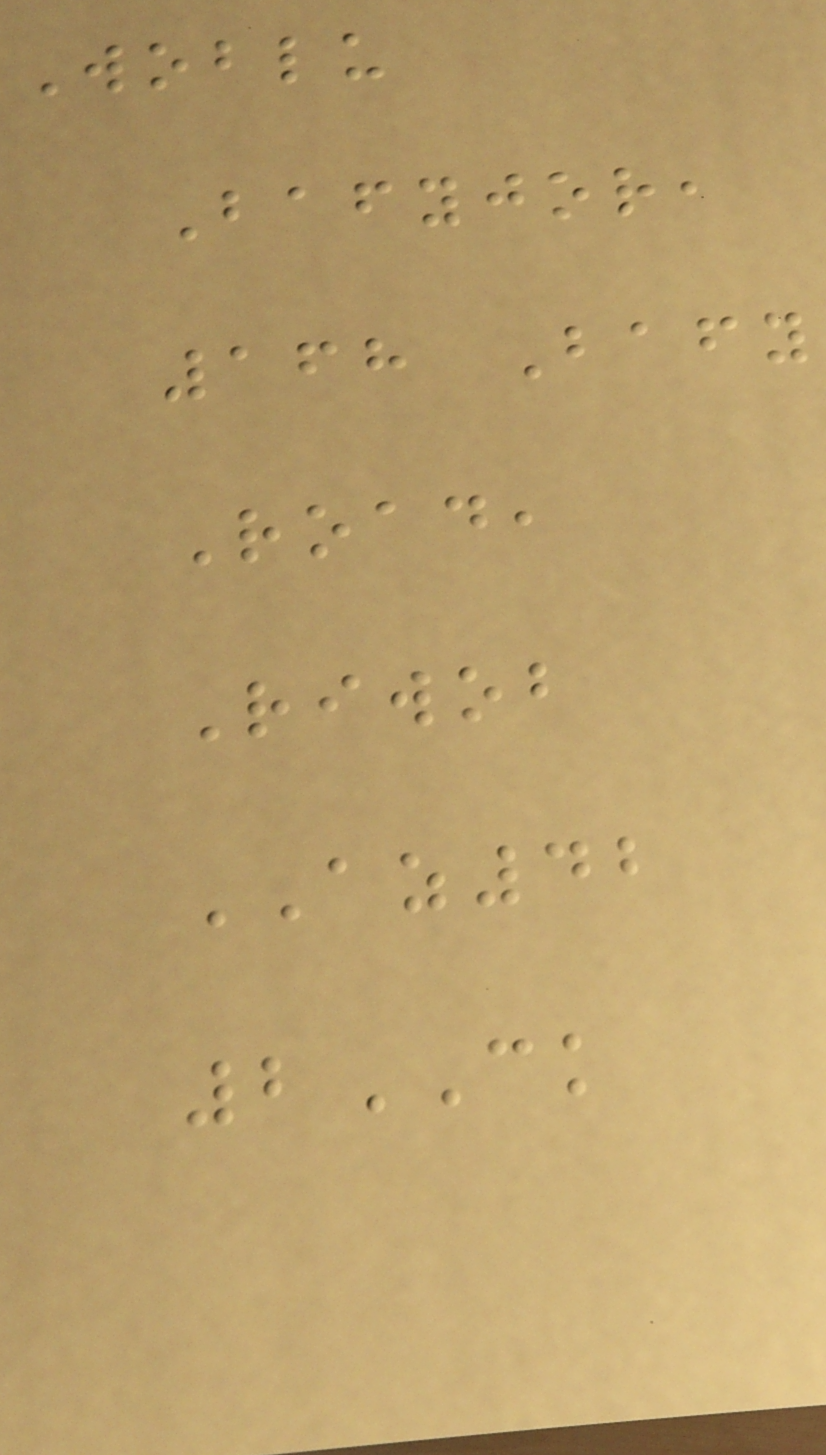Woblu
Bafyjor,
168 Bafy
Road,
Riwob
AZ42
2CK
